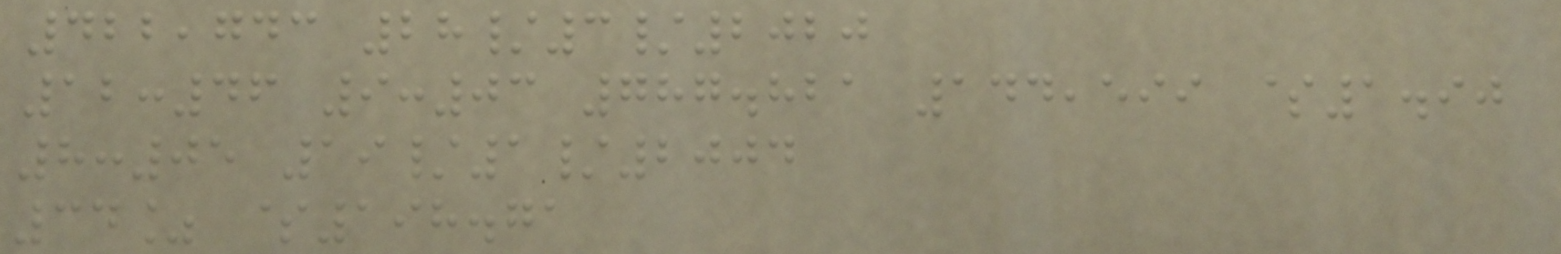422,743 28/3/2020
12:46 9:03 787.821 144,599 $1.90
8:05 19/1/2004
34% $198.71
